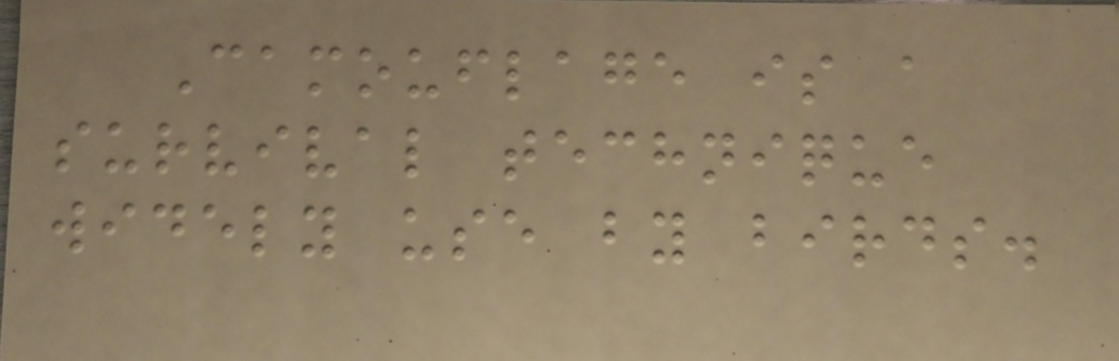Camouflage is a
survival technique
widely use by birds.
